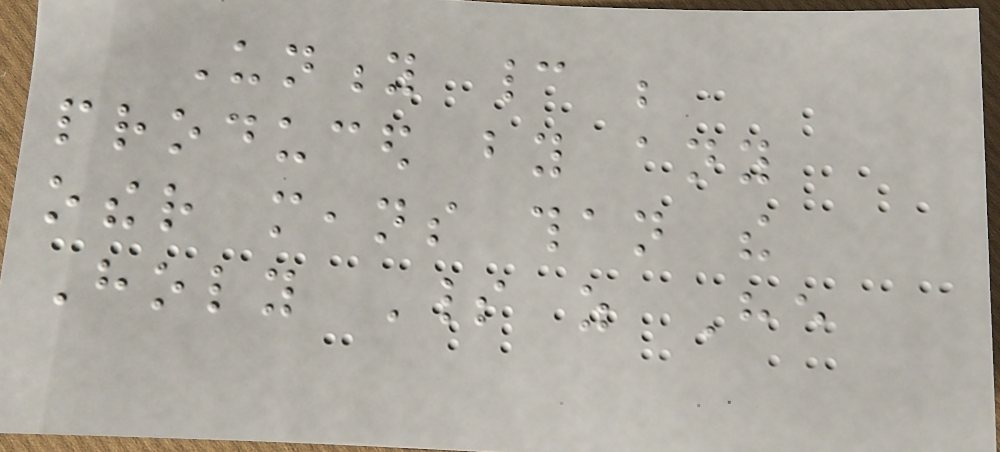Unity cannot be
produced by any
other means than the
Holy Spirit as He
